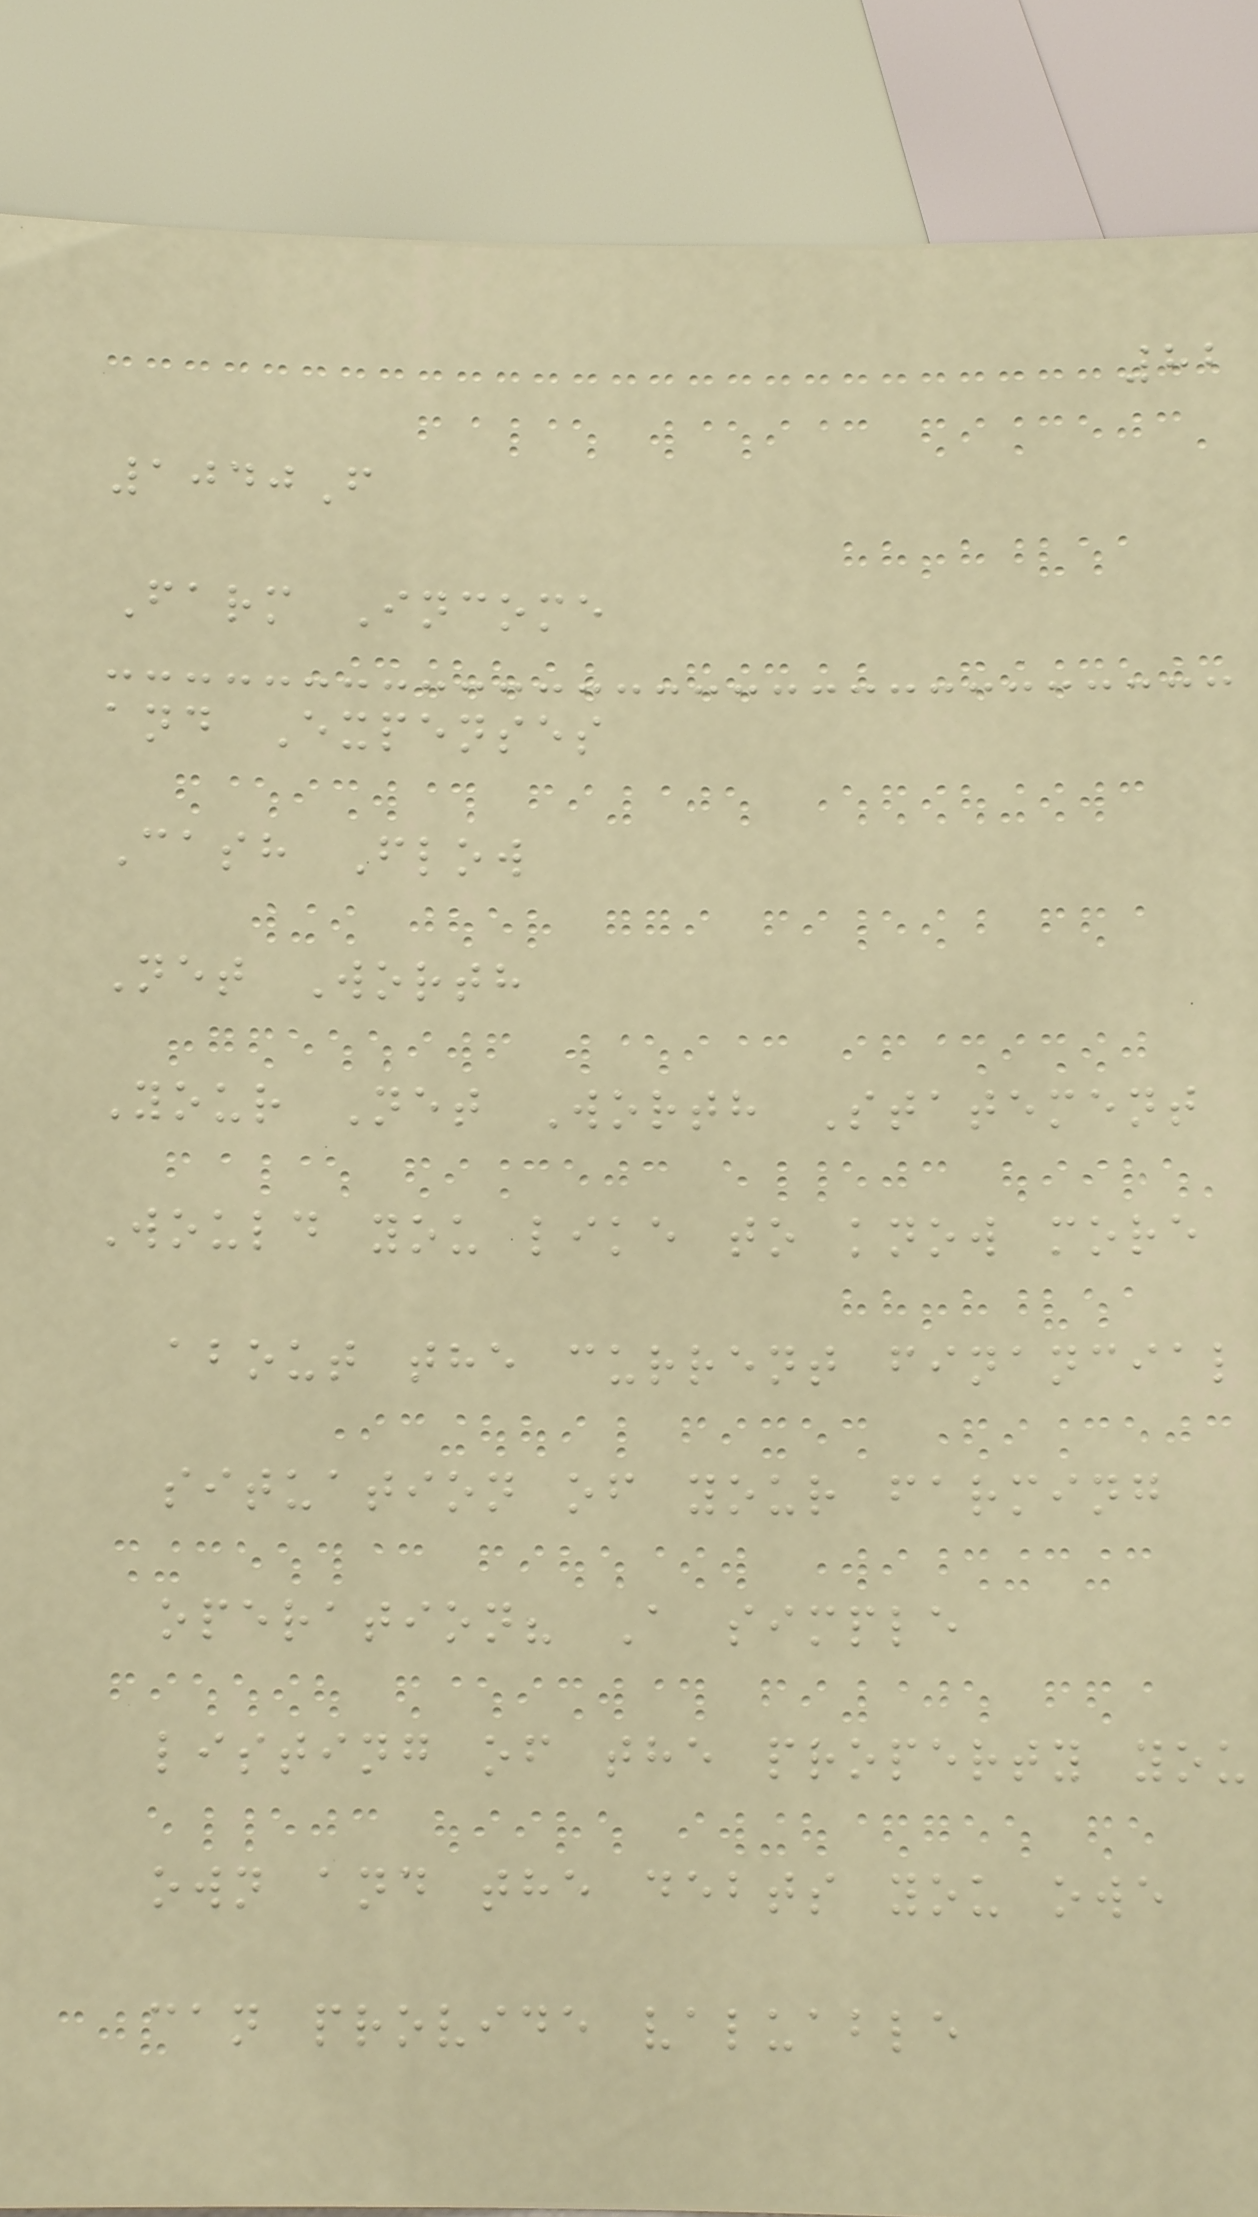82
1040F
Farm Income
and Expenses
Cash Flow
Net Worth
Your Net Worth Statement
Would you like to know more
about the current financial
situation of your farming
operation? A simple
listing of the property you
own and the debts you owe
can provide valuable
